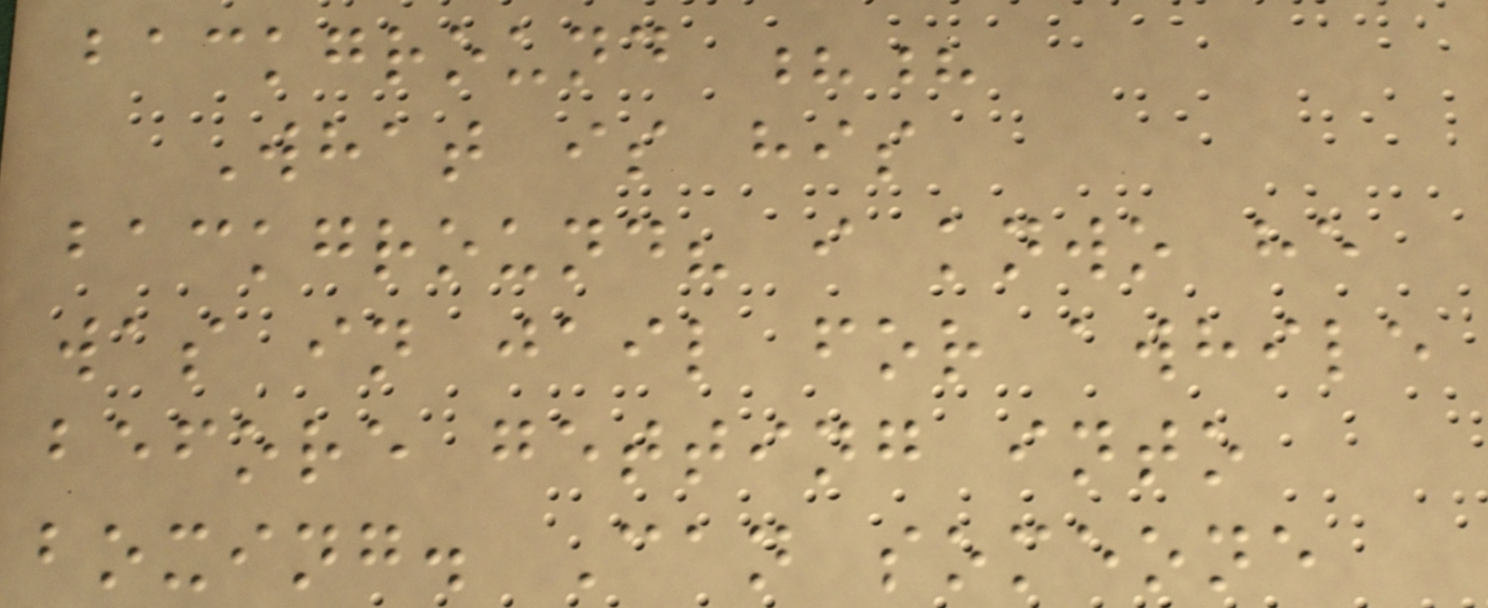background ??
What is his
background? i knwo he
was in jail for awhile
before getting into
boxing. Can someone
